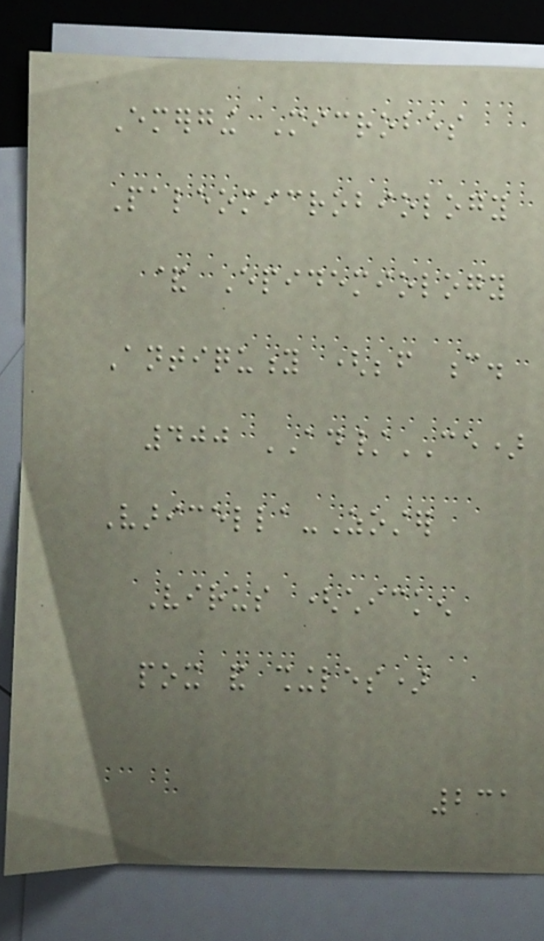Emerging Microbes
Paleomicrobiology
& Epidemiology
Antiquity (before c.
400 AD/CE)
Varicella-Zoster
Virus (chicken
pox and shingles)
231
